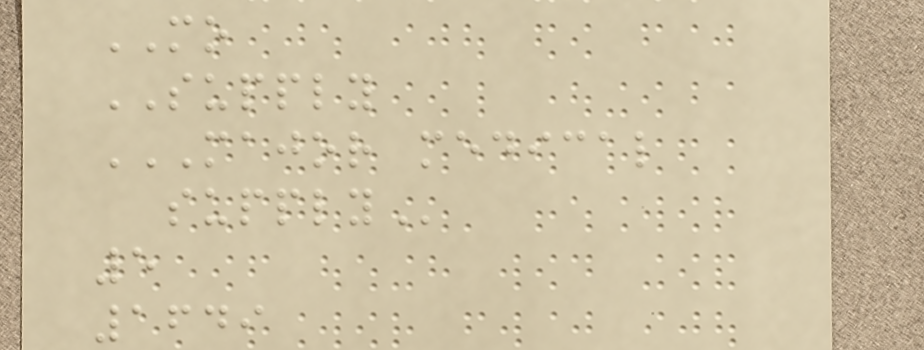MO
SUPPLY
MAJOR MEDICAL
SUPPLY
5
1649
